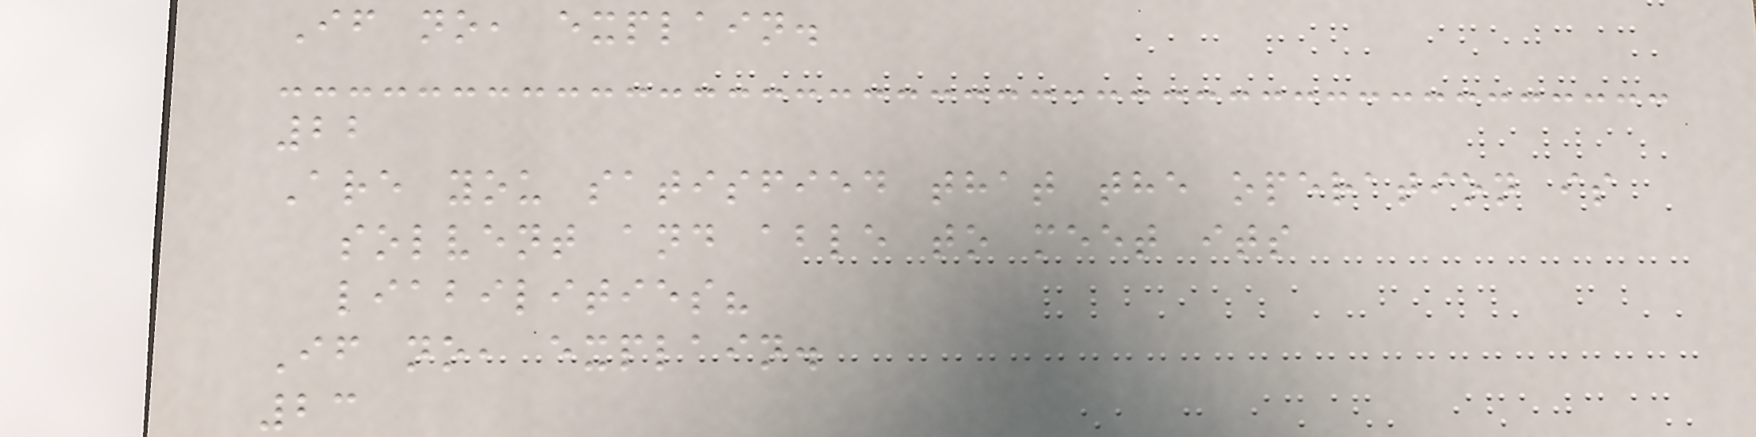If no, explain.
22
Are you satisfied that the operation is
solvent and able to meet its
liabilities?
If no, explain.
23
